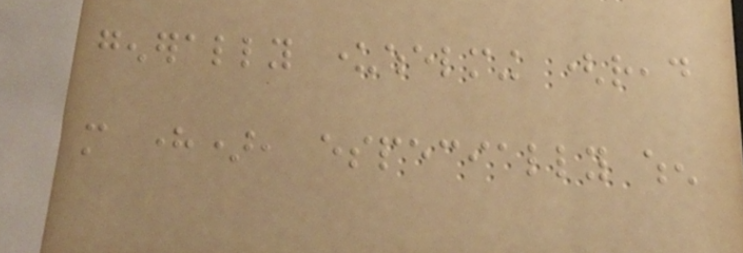generally underwhelming (read
more here), especially when
